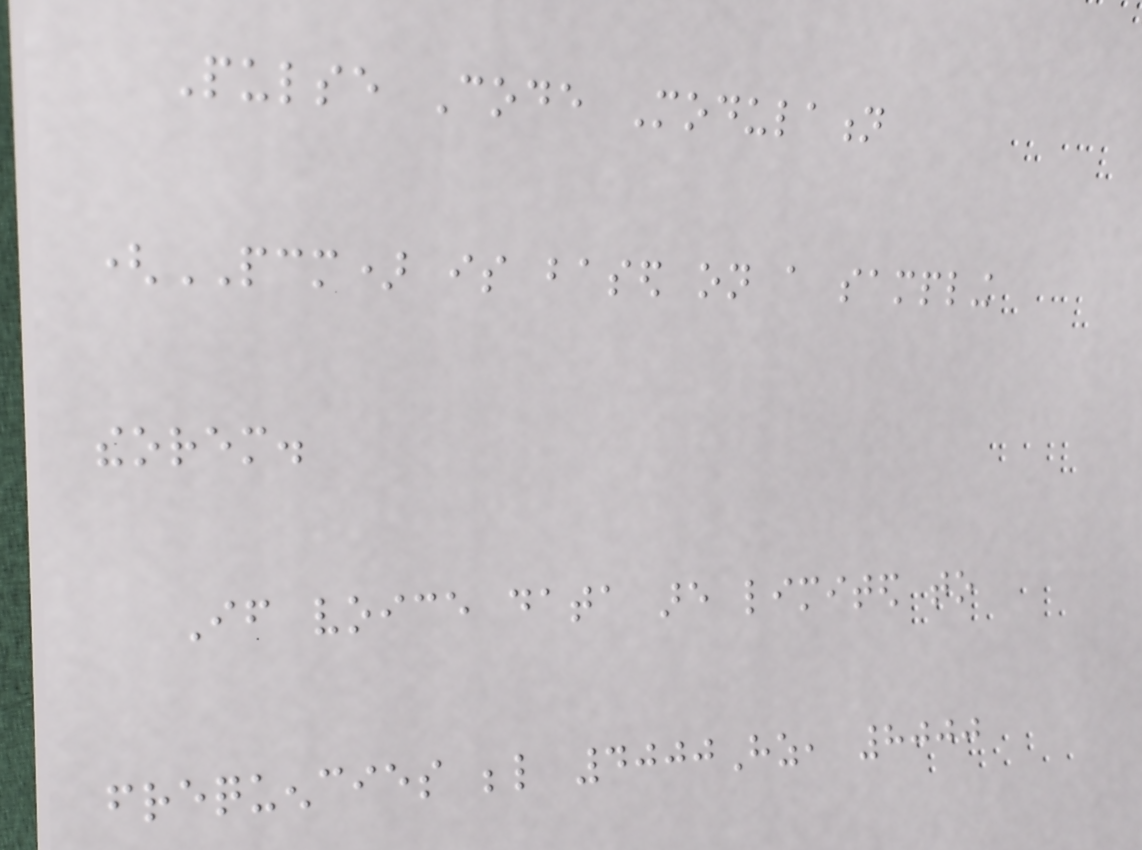Pulse Code Modulation
(PCM) is based on a sampling
theorem.
If voice data are limited to
frequencies below 4000Hz, 8000
